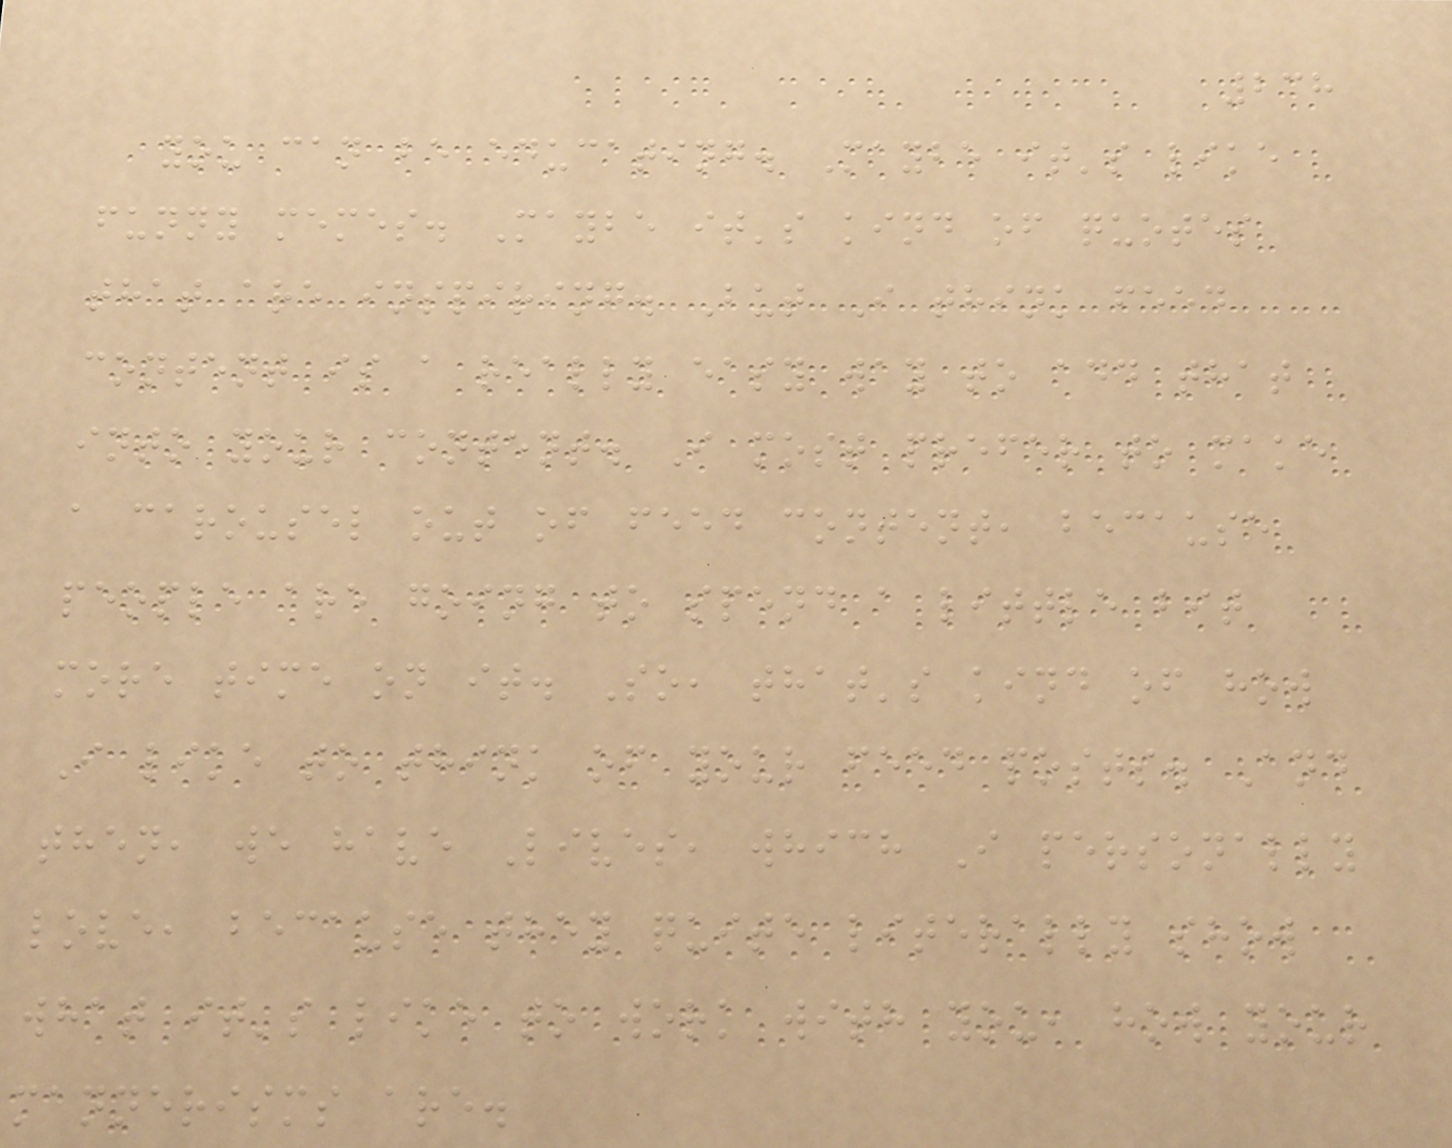238
you can be educating. Maybe it's like
funny memes. Maybe it's kind of quotes
that are inspiring. But I think feed
content is a really easy way to add that
into your content. I most prefer to make
a carousel out of feed content, because
people are going to spend a little bit
more time on it. So, that's kind of how
I like to think of your feed posts. And
then, we have Lives, which I personally
love, because they quite literally show
what it's like to work with you, how your
mannerisms are.
